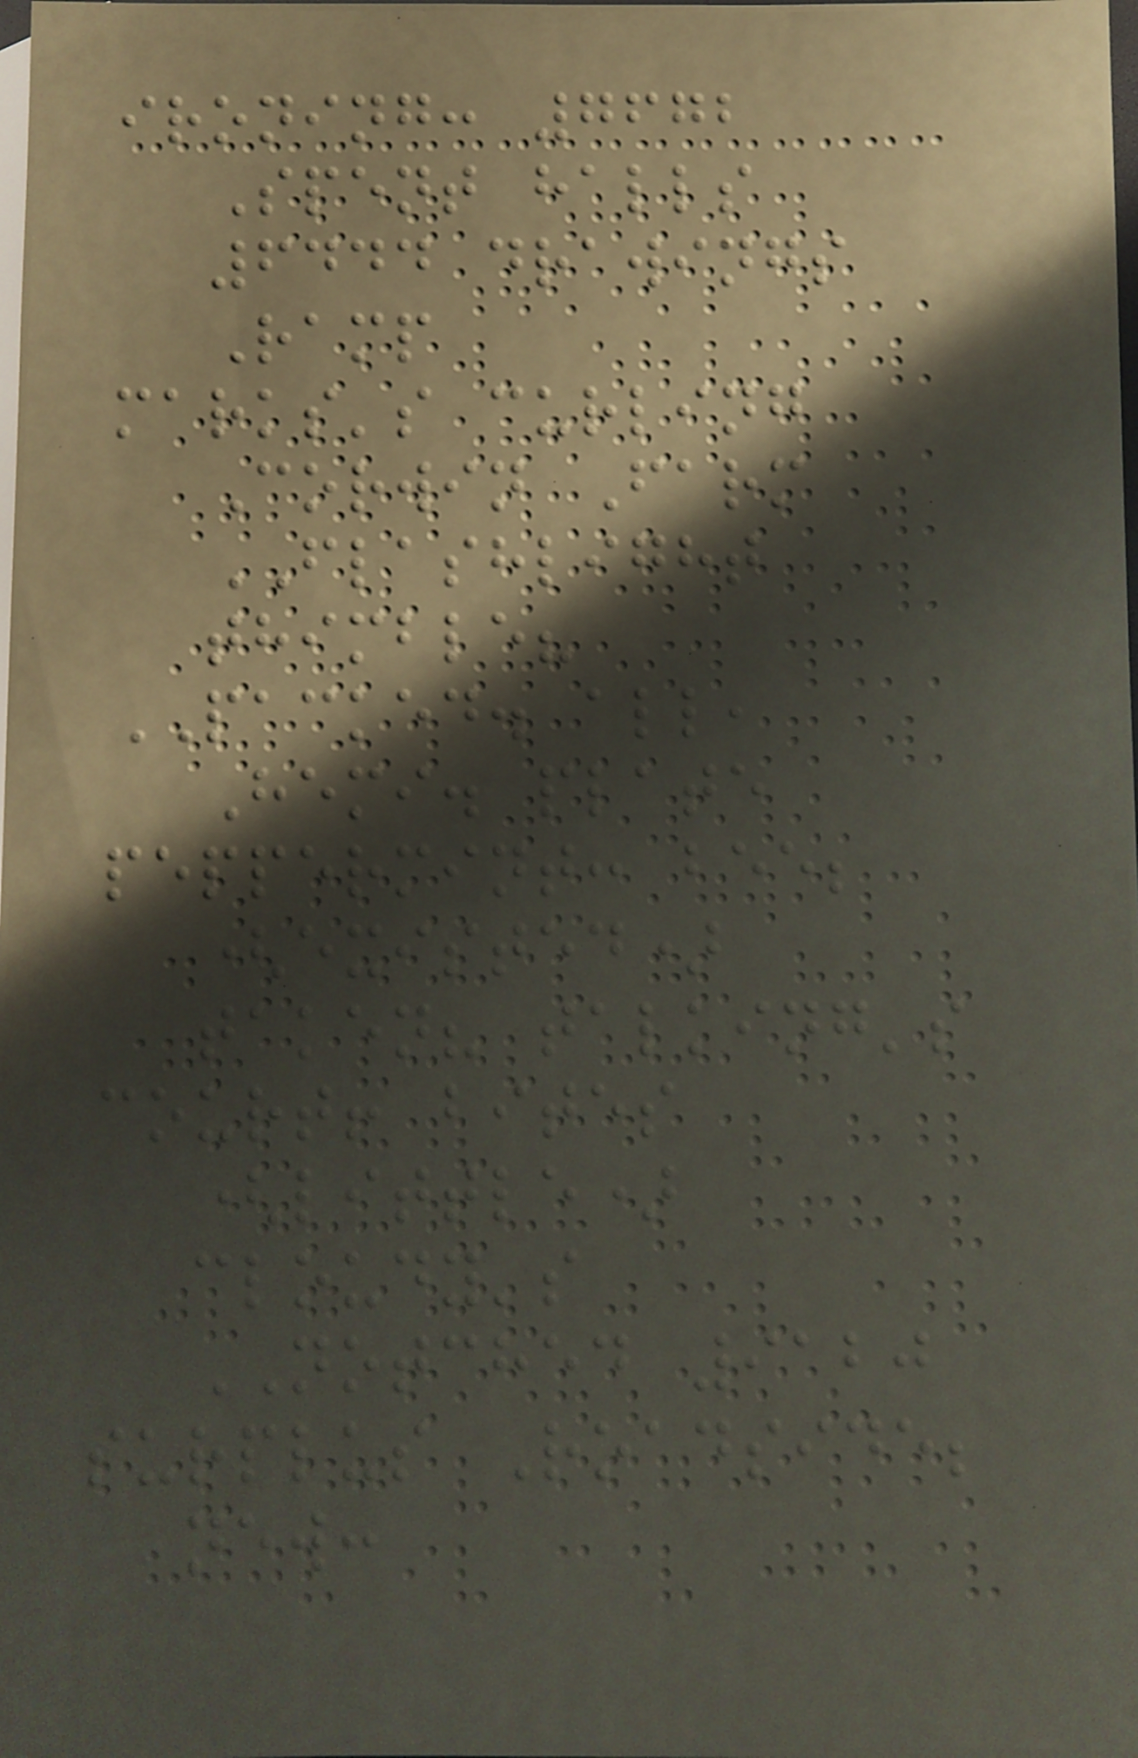ironing: 7672
Spent halls
6444 drawings
Ramp
marks's curling
Corwin Farm
FLASHLIGHT
thimble?
PACKED. all,
Hemi. plate
peppermint: bee;
(existed)
taken? talking's
court! bites
(little)
cloudy's
NOTCHED 9120
surplus Roadside;
new:
